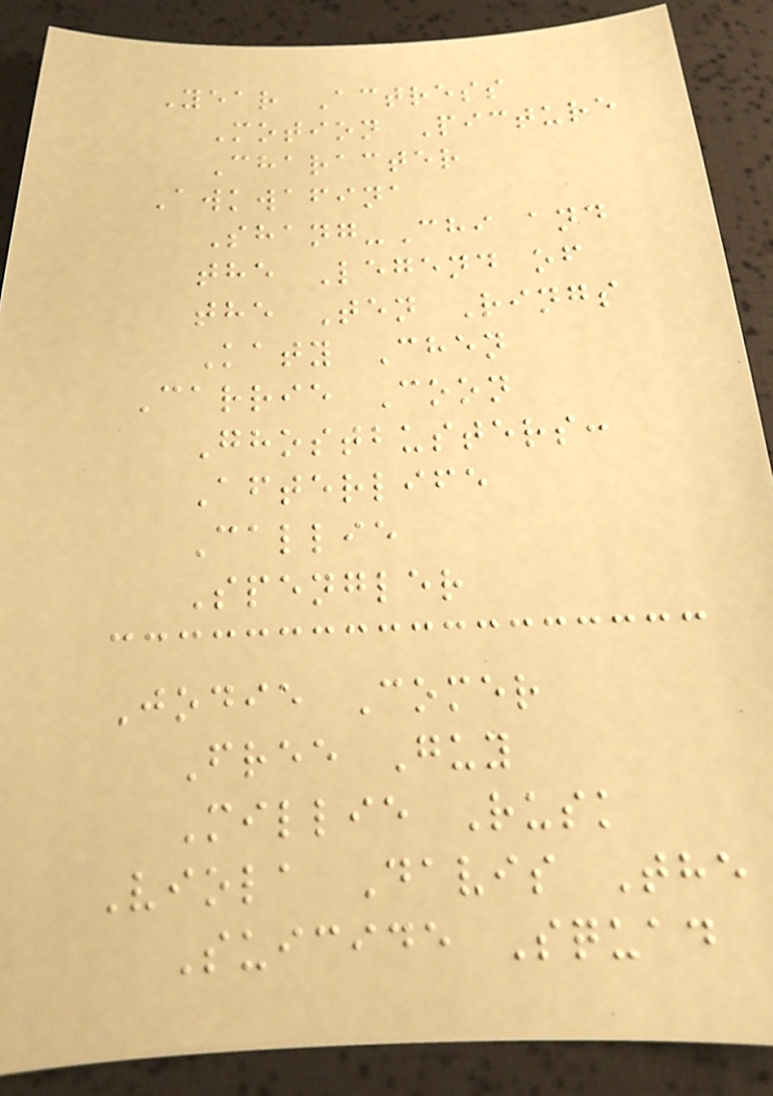Year Actress
Motion Picture
Character
Awkwafina
Shang-Chi and
the Legend of
the Ten Rings
Katy Chen
Carrie Coon
Ghostbusters:
Afterlife
Callie
Spengler
Jodie Comer
Free Guy
Millie Rusk
Viola Davis The
Suicide Squad
